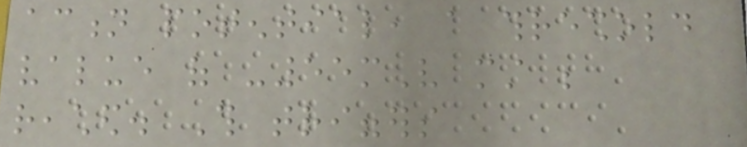action potential, a threshold
value of -55mV must be
reached. This triggers
